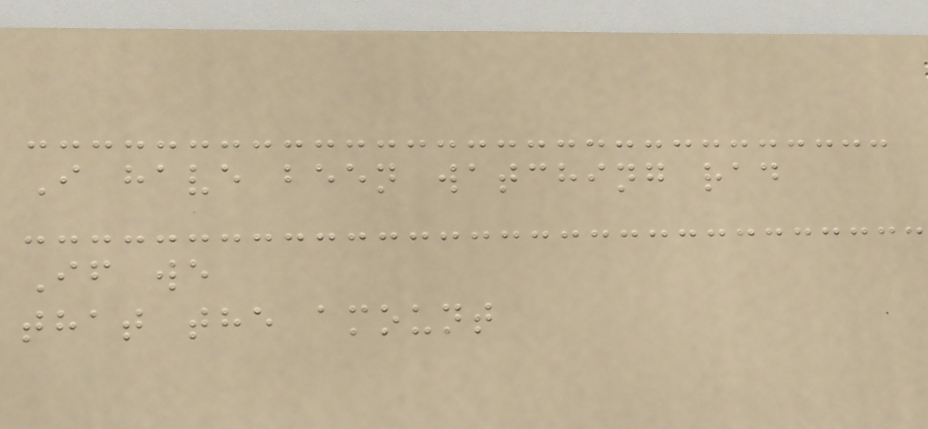I have been watching rad
If we
that the amount
